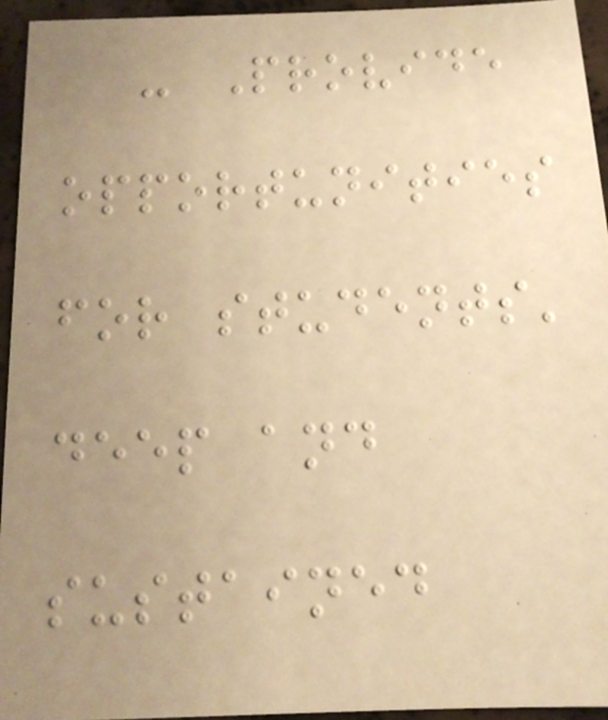- Provide
opportunities
for students'
deep and
sustained
